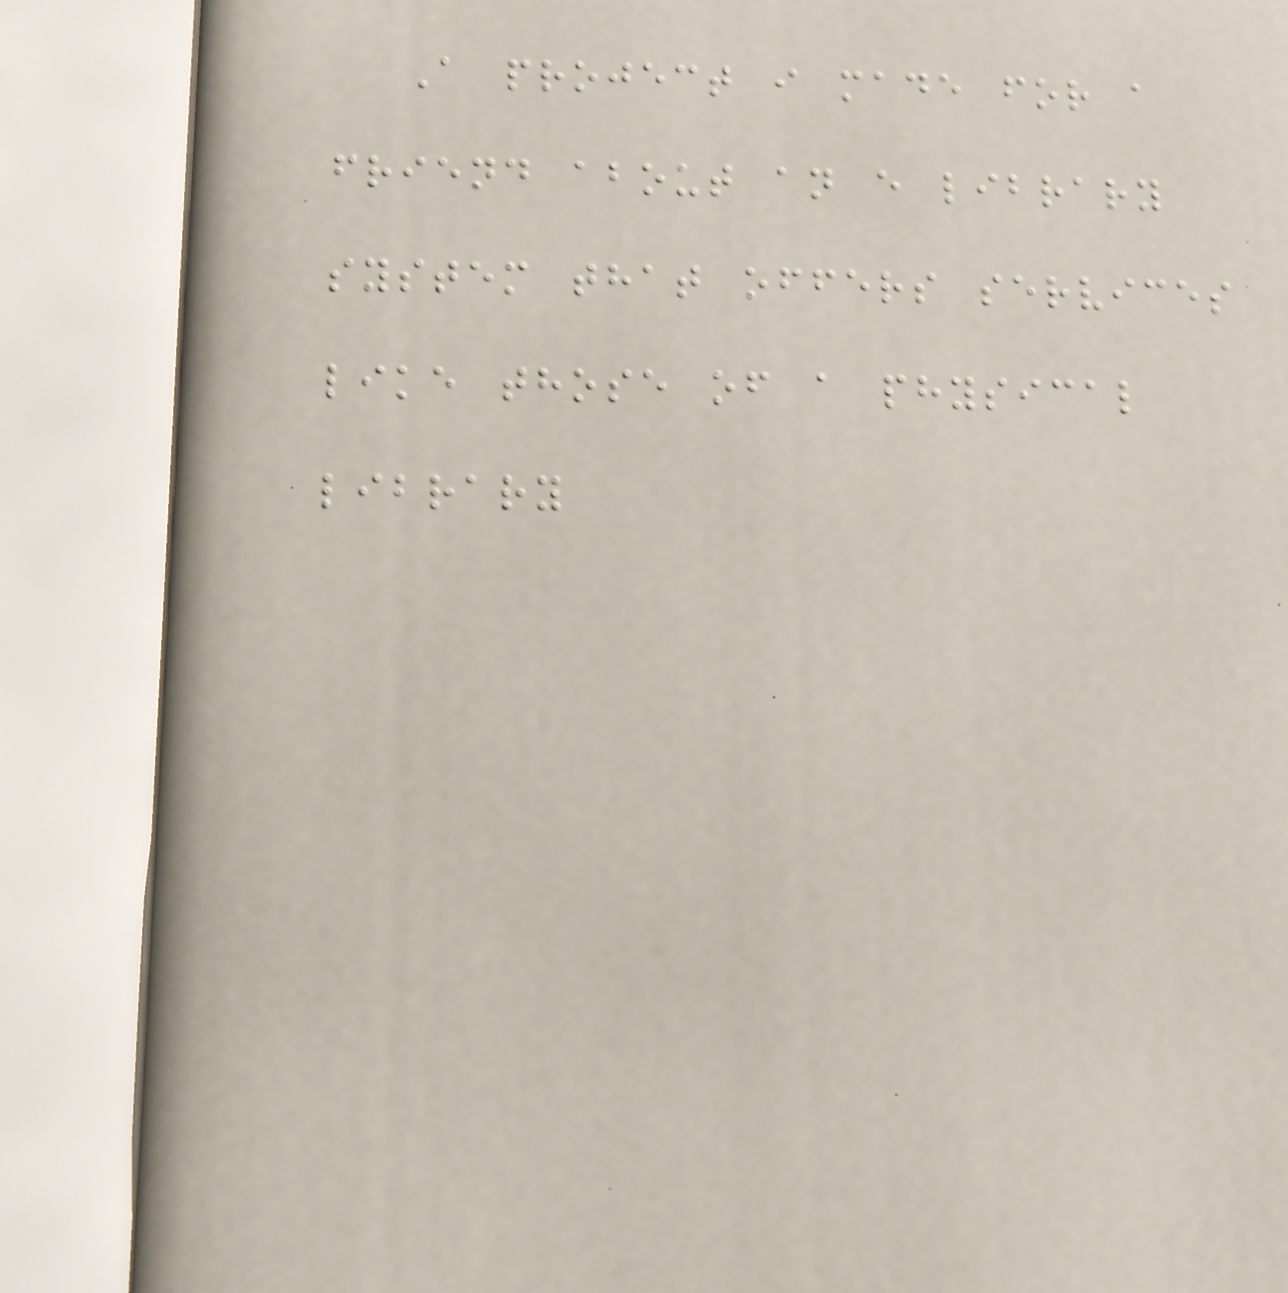A project i made for a
friend about an e library
system that offers services
like those of a physical
library
